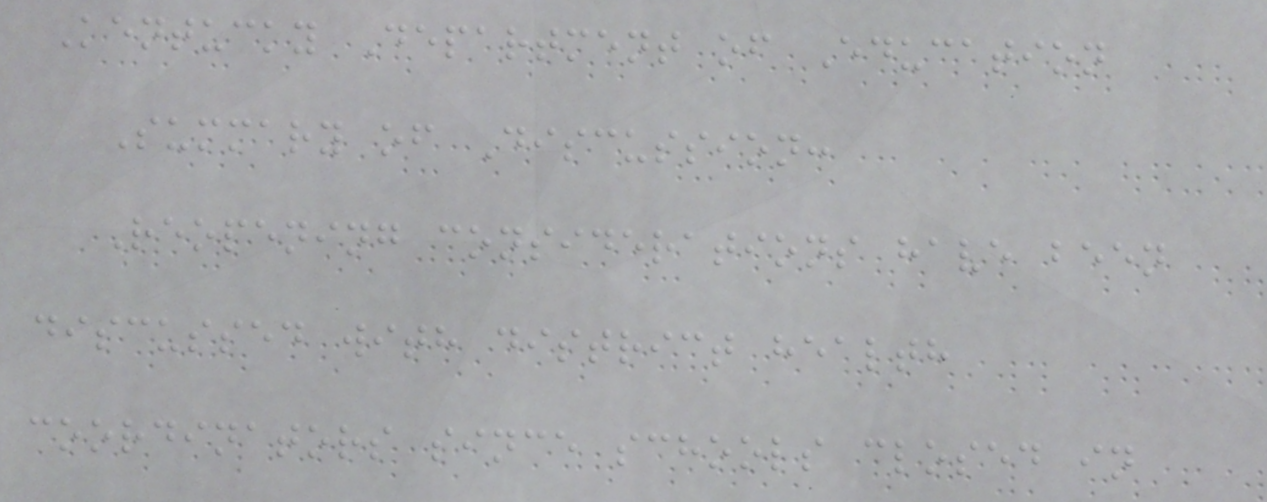Kentucky Department of Education
Summary of Discussion:
Reopening considerations have been
discussed with district health
coordinators since schools closed in
